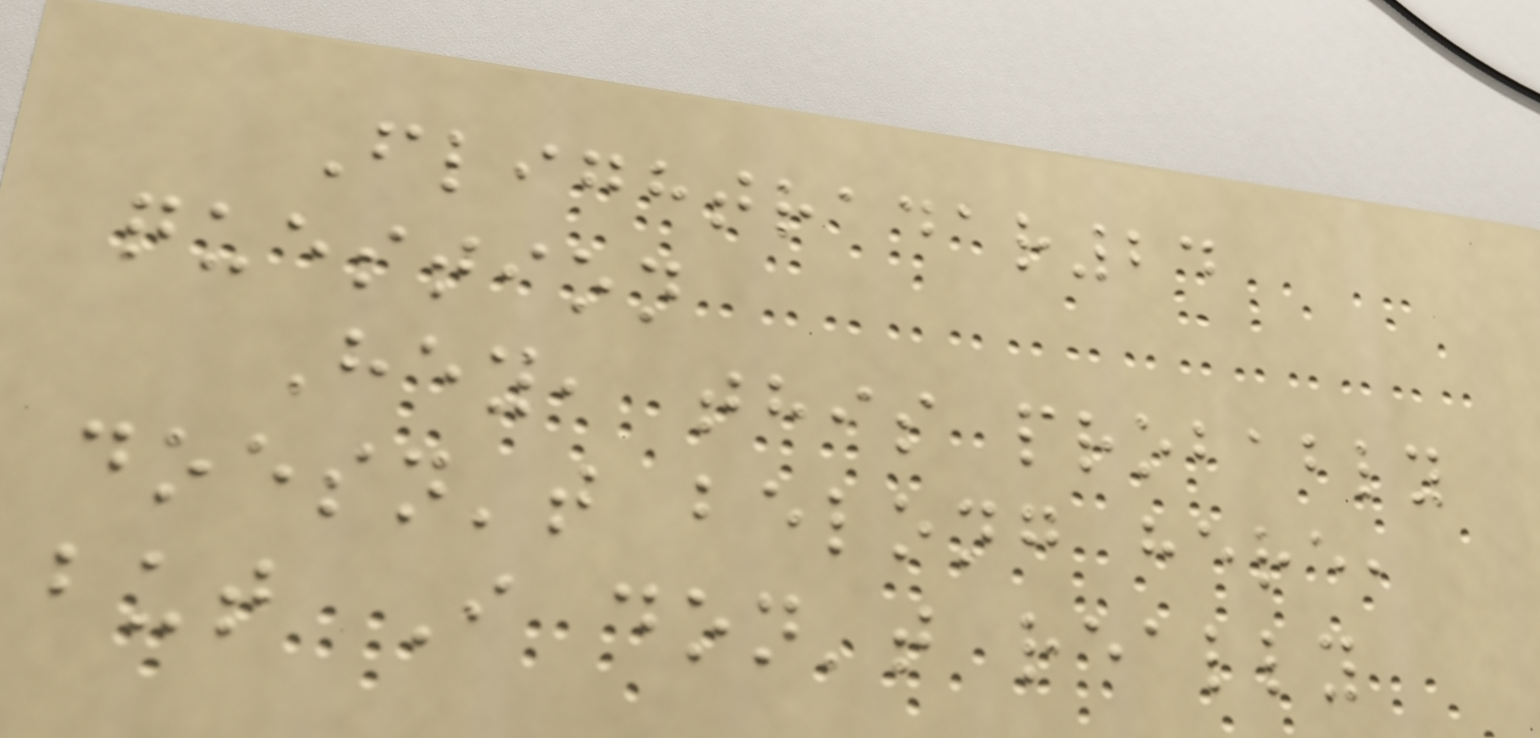Flightradar24
question
Hey, this probably
doesn't belong here,
but I don't really
